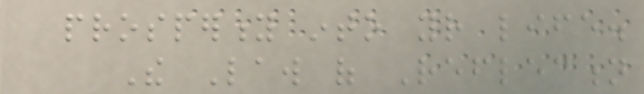prosperity into your life.
The Law of Reflection
